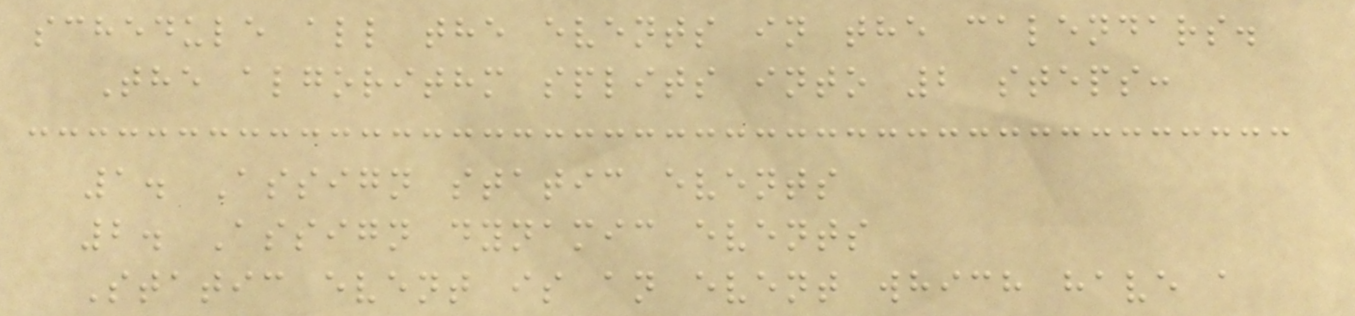schedule all the events in the calendars.
The algorithm splits into 2 steps:
1. Assign static events
2. Assign dynamic events
Static event is an event which have a
